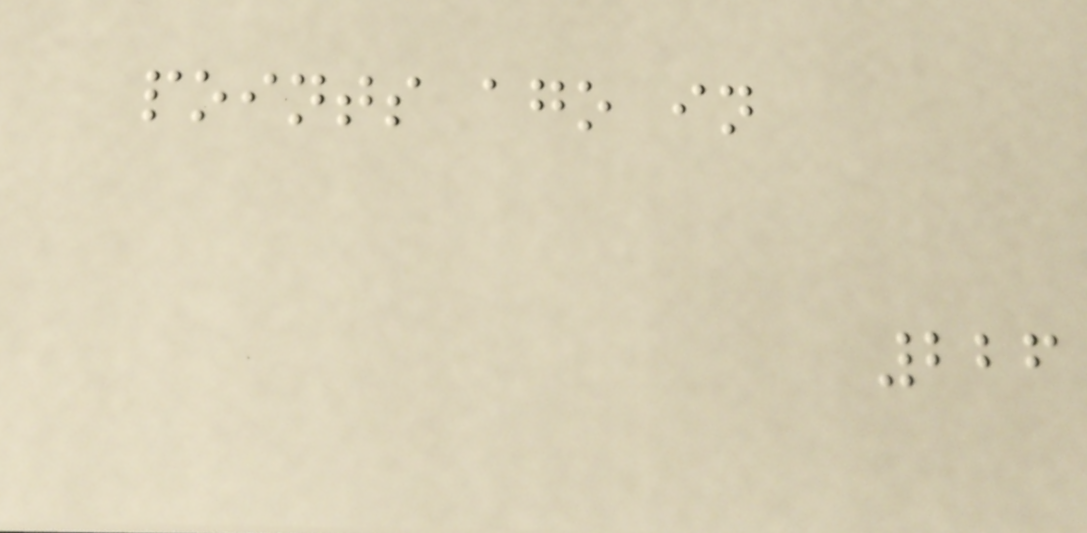points ago in
226
